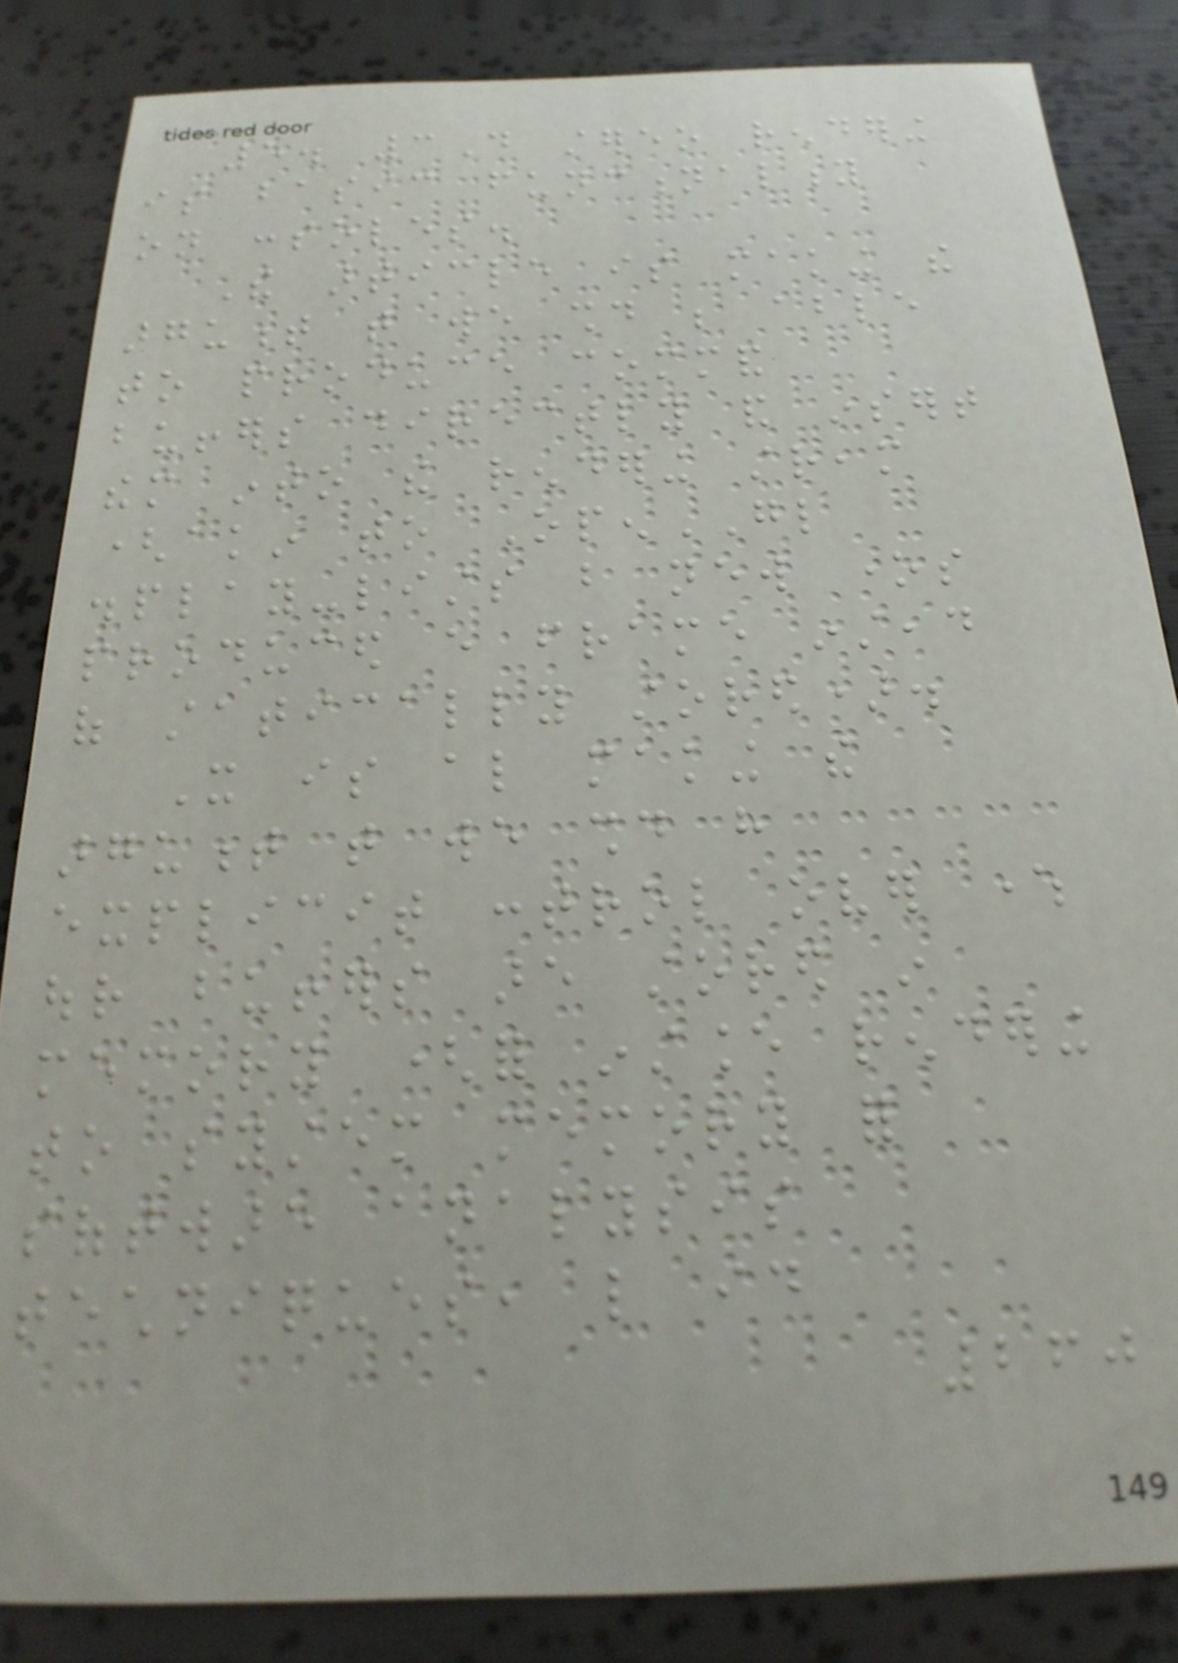5. 3D stereo rendering
is basic functionality
on consoles.
The article is making the
argument that we should be able
to produce command
buffers directly and insert
them into the rendering stream
(akin to OpenGL
display-lists but new ones
produced every frame instead
of statically stored).
It is also making the
argument that we should have
explicit control over where
our buffers are stored in
memory (for instance rendering
to system memory for
software analysis
techniques, like id
260
